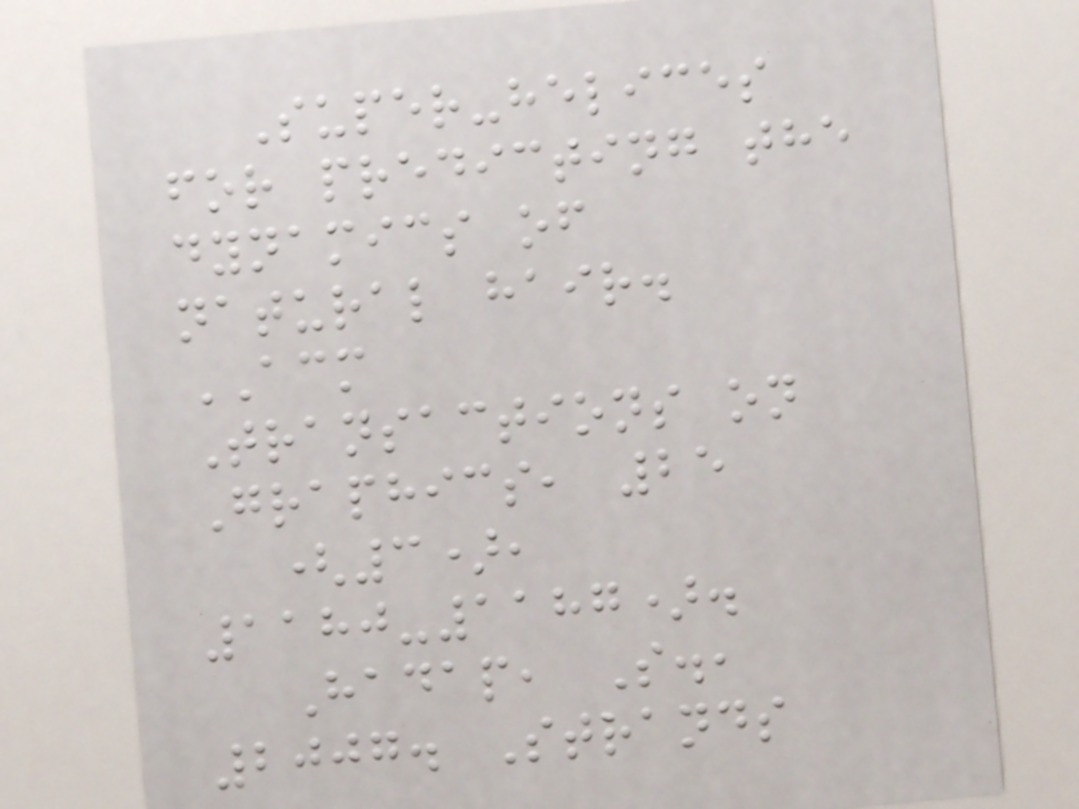Super-helices
for predicting the
dynamics of
natural hair.
ACM
Transactions on
Graphics, 25
(3),
1180-1187).
Hadap, S.,
2007. Strands
